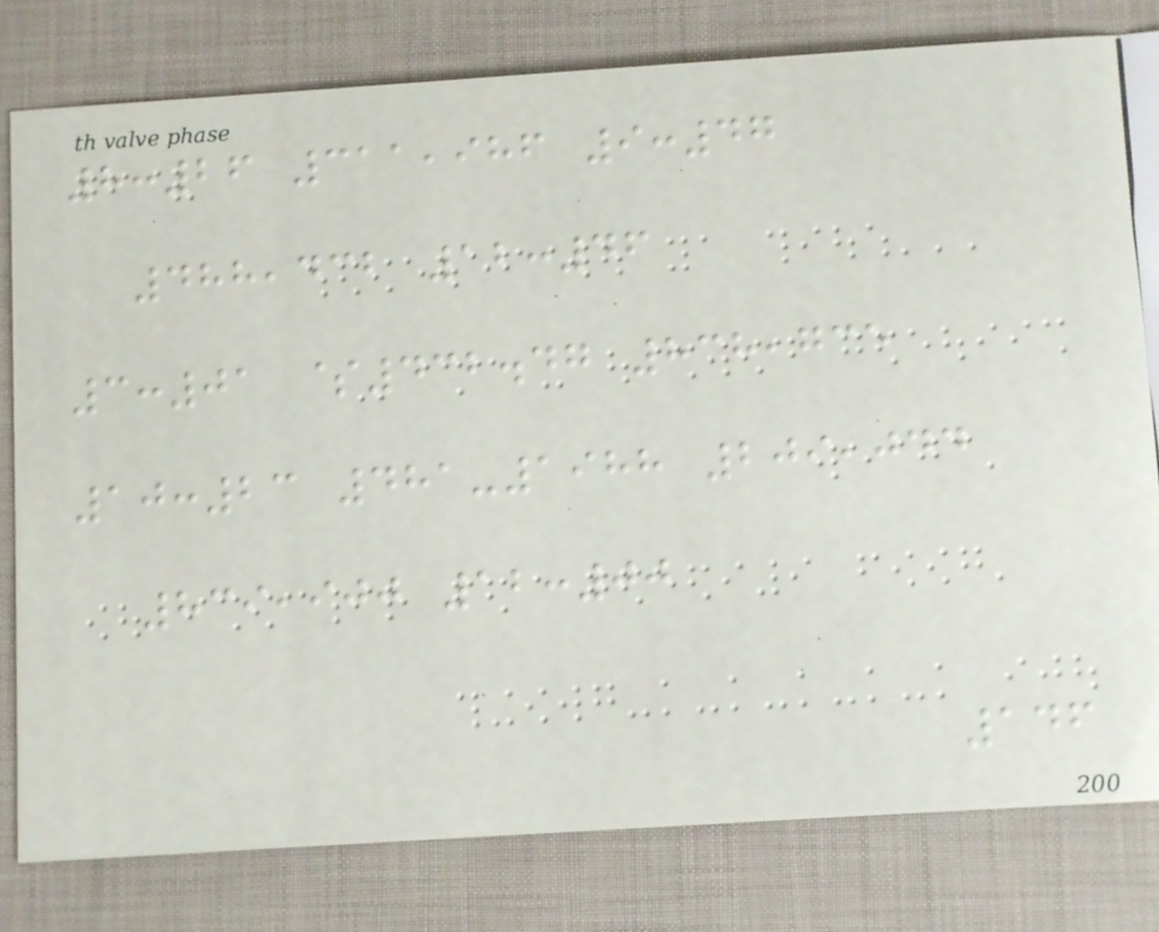8:26 311,986 9:47
488,432 12:46
3:01 $432.47 838,735
10:23 481-1988 209,044
839,900 12:00
146
